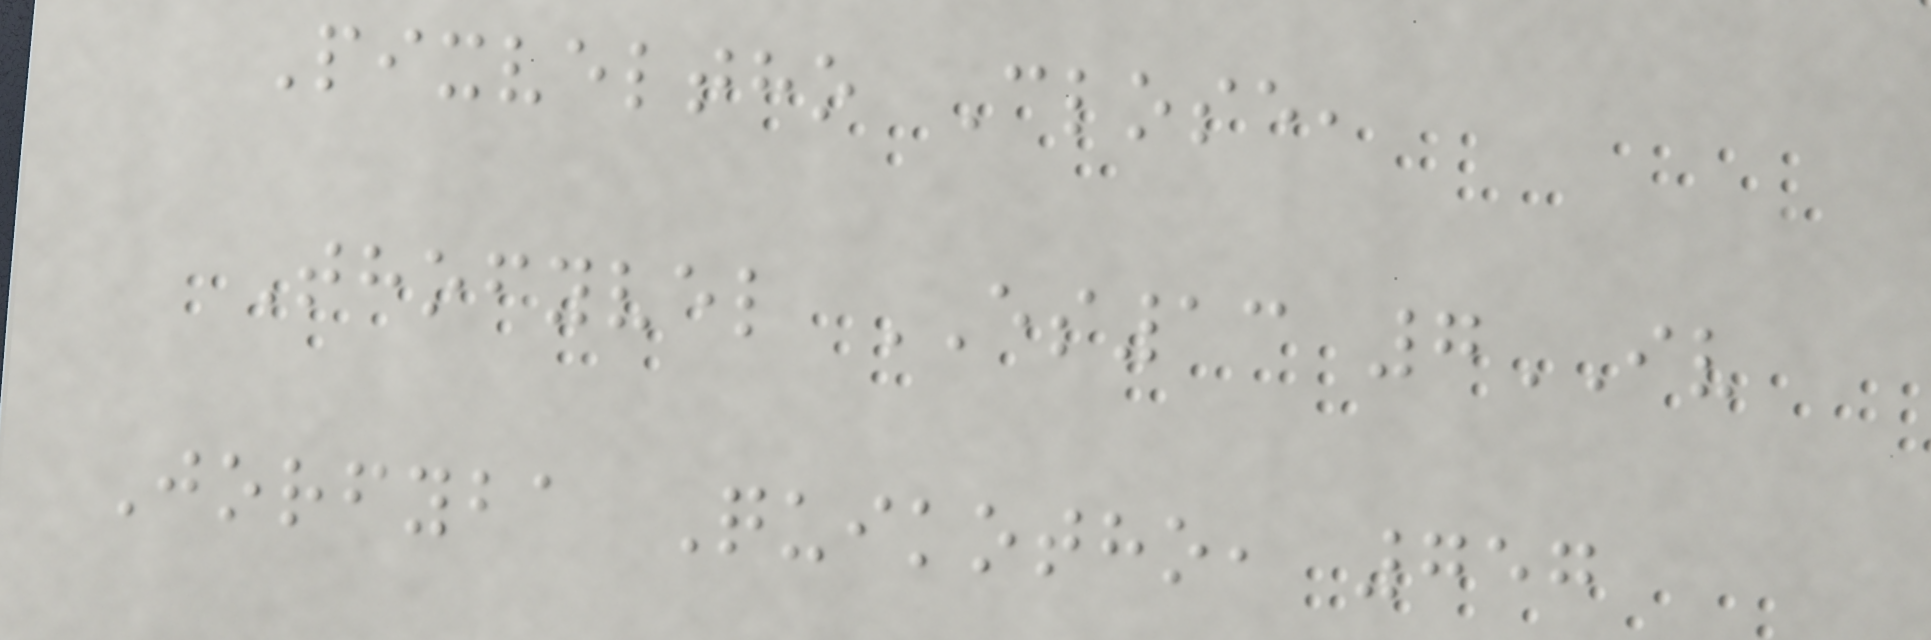Pixveltho Close,
Thofyvel ES13 7IV
Jorfyba Quikotho, 757
